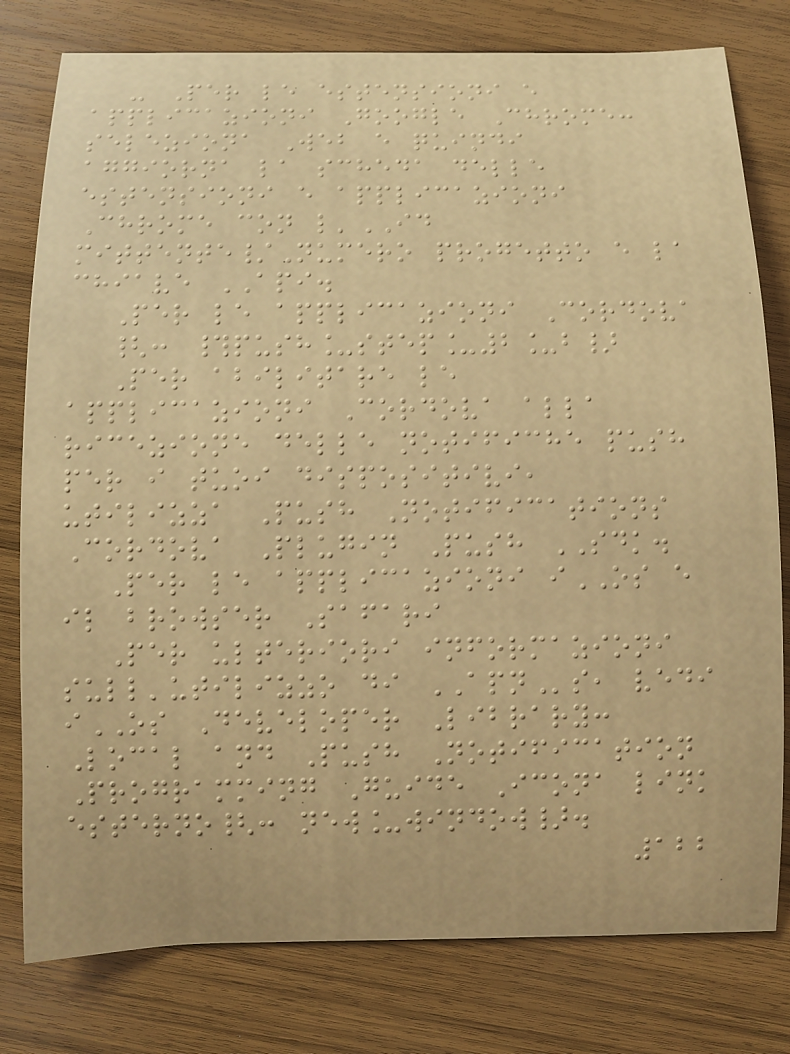- Per le estensioni e
applicazioni Google Chrome:
seleziona Web e quindi
aggiorna la scheda delle
estensioni e applicazioni
Chrome con l'ID
mittente/Numero progetto e la
chiave API.
Per le applicazioni Cordova
{: #push_step_2_b}
Per abilitare le
applicazioni Cordova alla
ricezione delle notifiche push
per i tuoi dispositivi,
utilizza Push Notifications
Cordova Plugin Push SDK.
Per le applicazioni iOS e
il browser Safari
Per ulteriori informazioni
sull'utilizzo di APNs, vedi
iOS Developer Library:
Local and Push Notification
Programming Guide Icona link
esterno{: new_window}.
122
